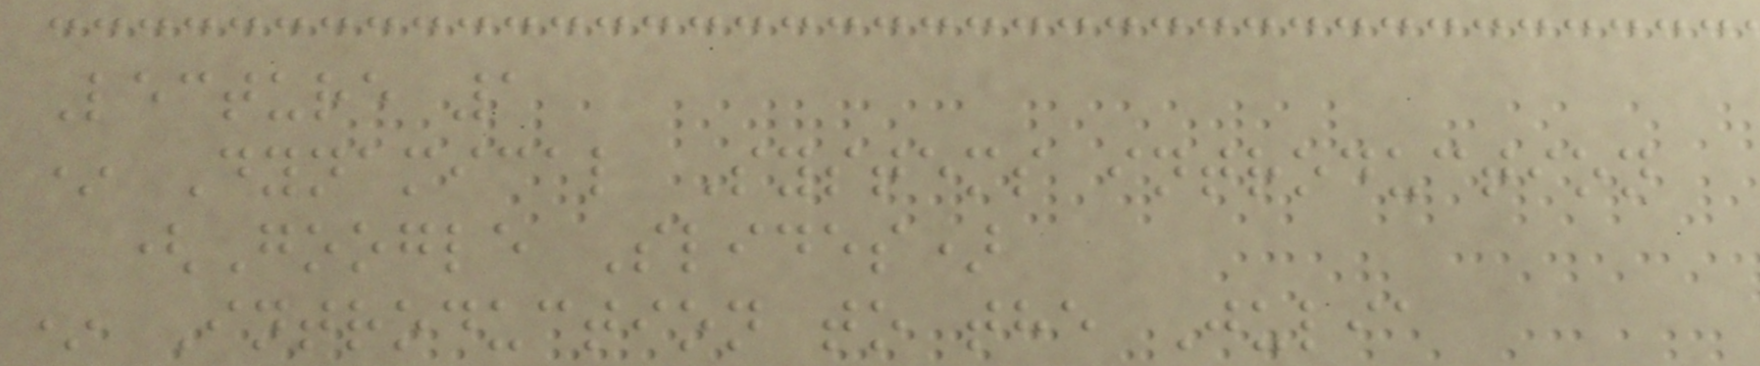Lecture 1
* Dynamical Systems introduction
(Google Slides)
* Introduction to the Julia
